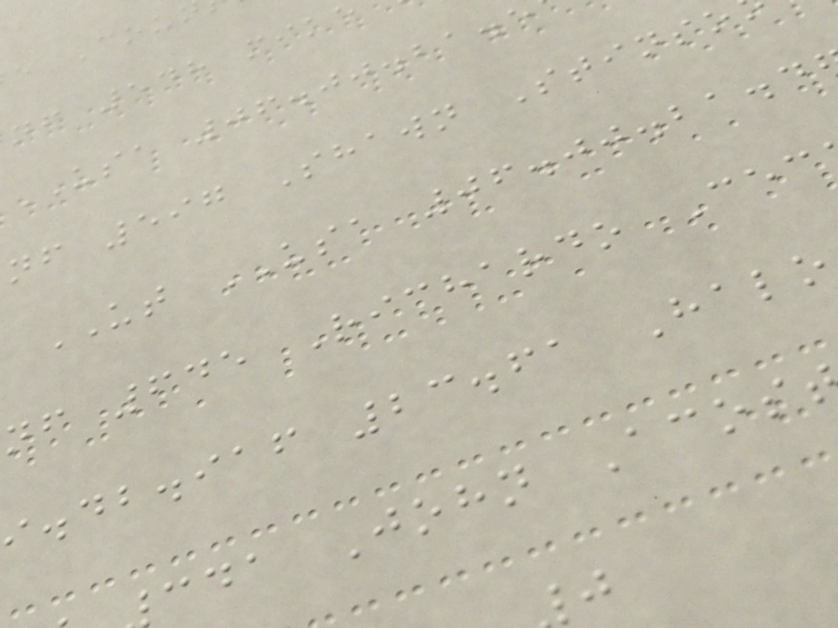nf 548 mike
USA 06.00.21.5
nf 597 Shawn Stinso
UT USA 06.00.21.4
nf 645 Richardo Cec
i.db.iaf 23.61 Halo
cda John Acos
